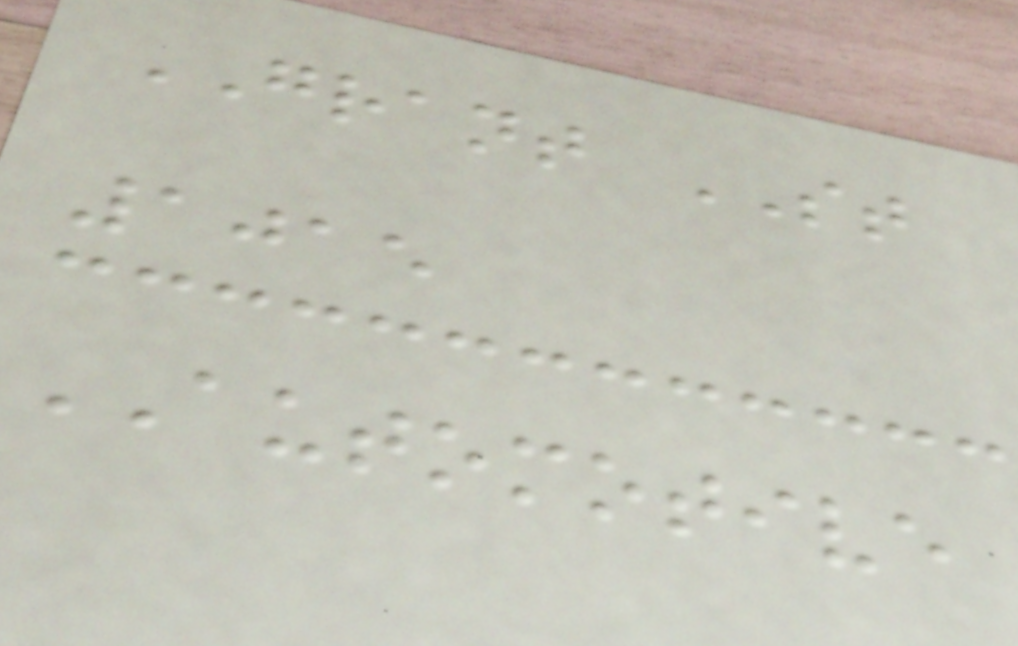GRANT ST
1015
AUTOMOTIVE
